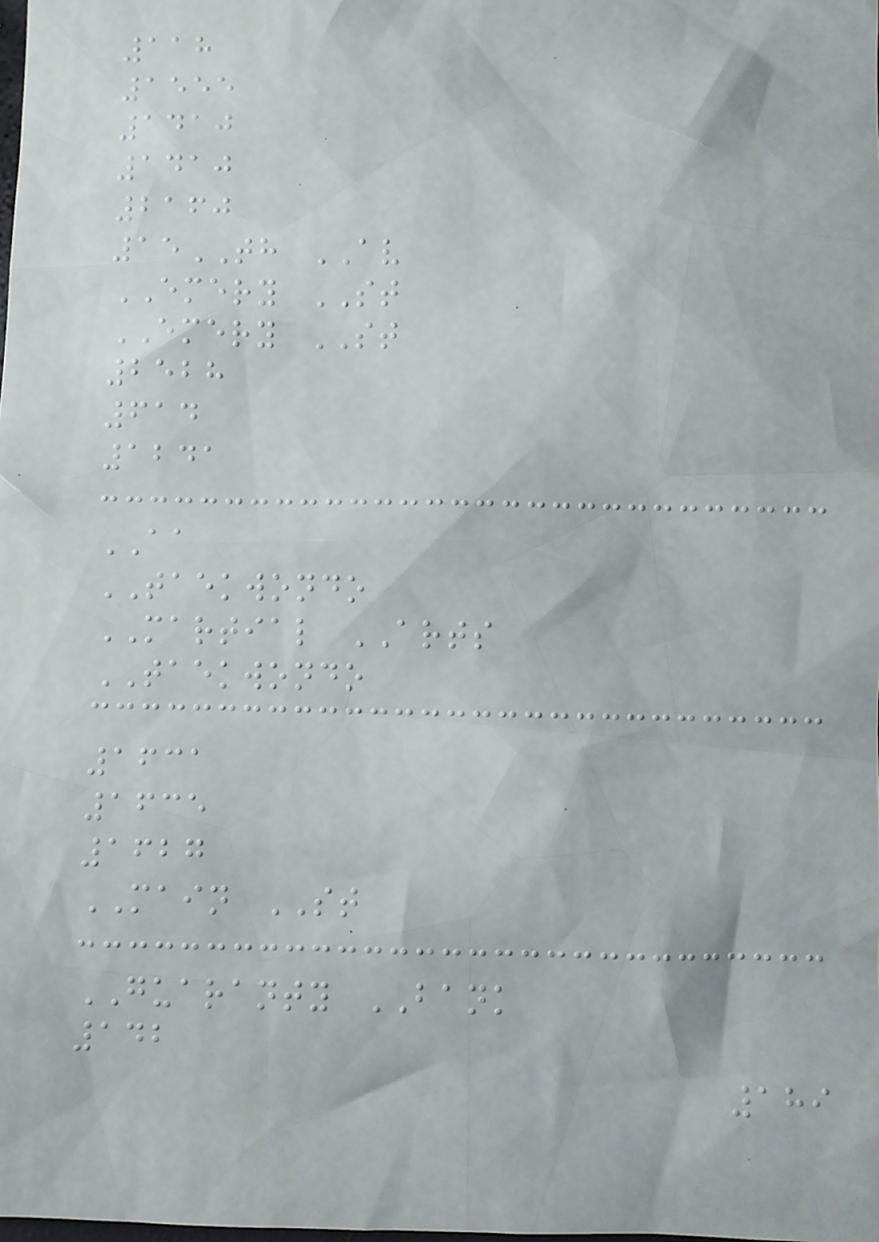118
1555
1410
1410
2160
15TH AV
EMERY ST
EMERY ST
2528
614
1241
AA
TAEKWONDO
MARTIAL ARTS
TAEKWONDO
1631
1635
1627
MAIN ST
GUARANTY BANK
142
189
